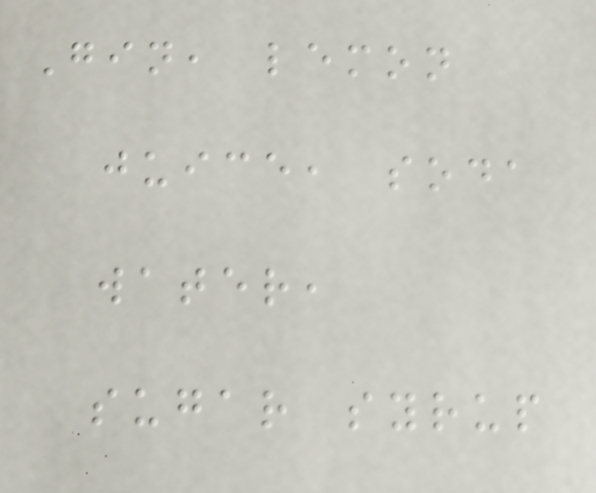Gin, lemon
juice, soda
water,
sugar syrup
